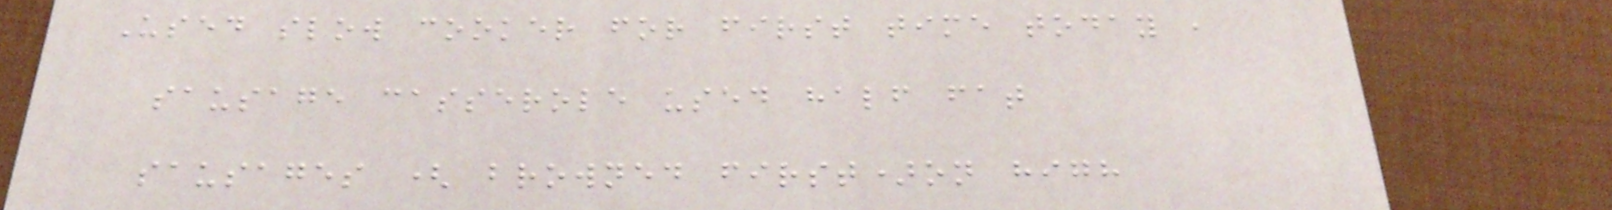Used slow cooker for first time today ,
sausage casserole used half fat
sausages ( browned first)on high
